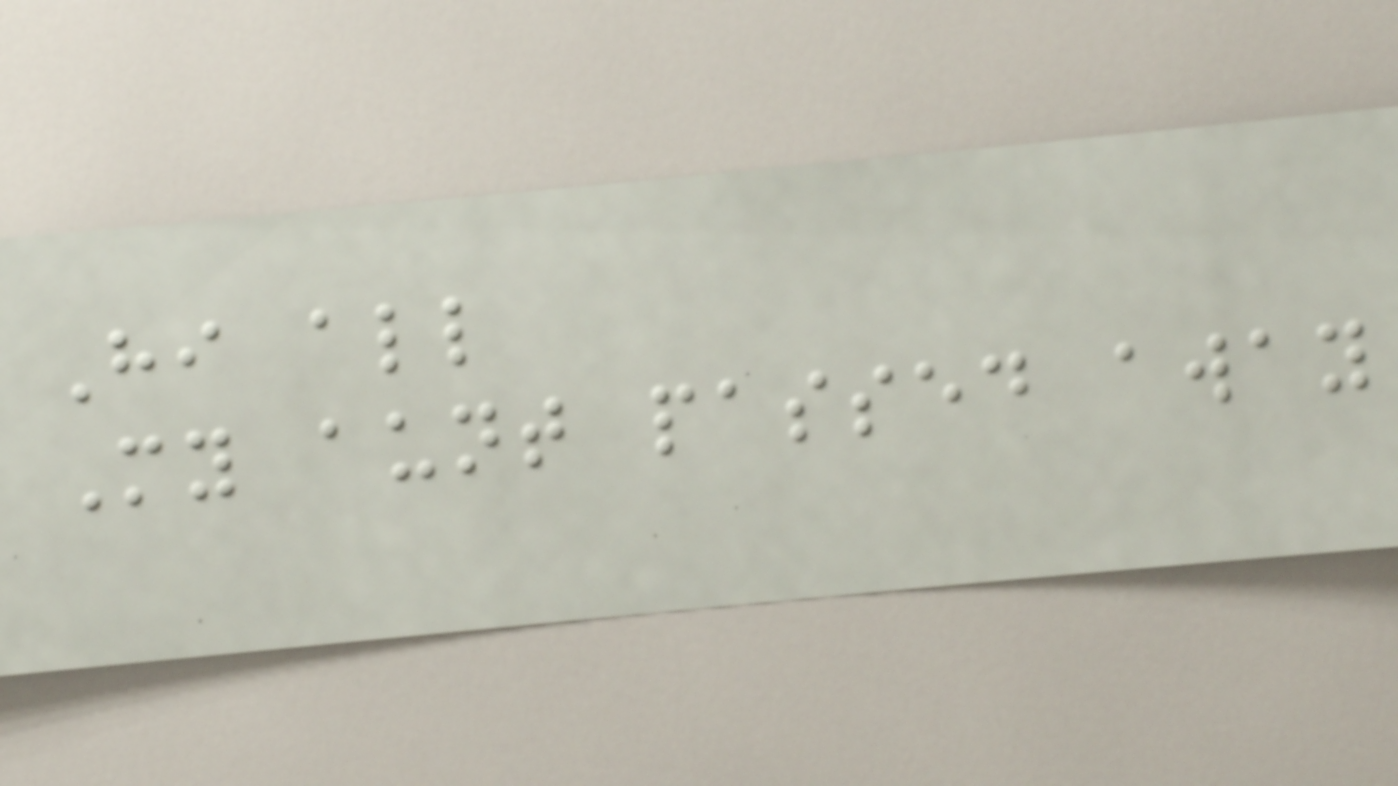Hi all
My aunt passed away
